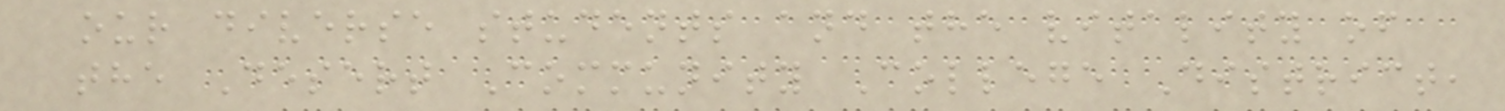our diverse students and the vitality of
the Desert Community College District,
